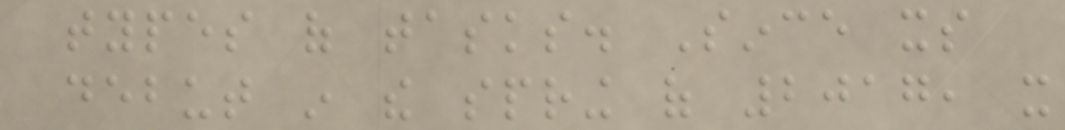types of tasks. Since its
debut in the spring of 2017, it
